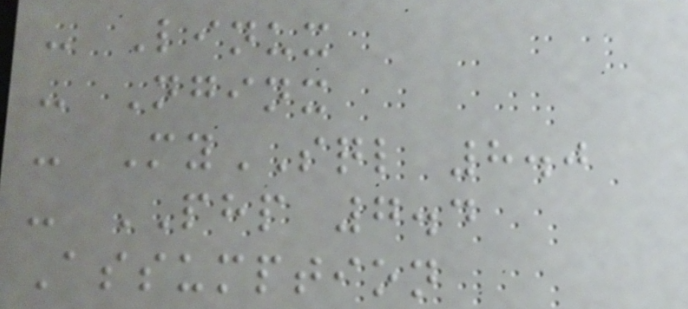- Linux
- Nginx
- MySQL 8.0
- PHP 7.4
Assumption
